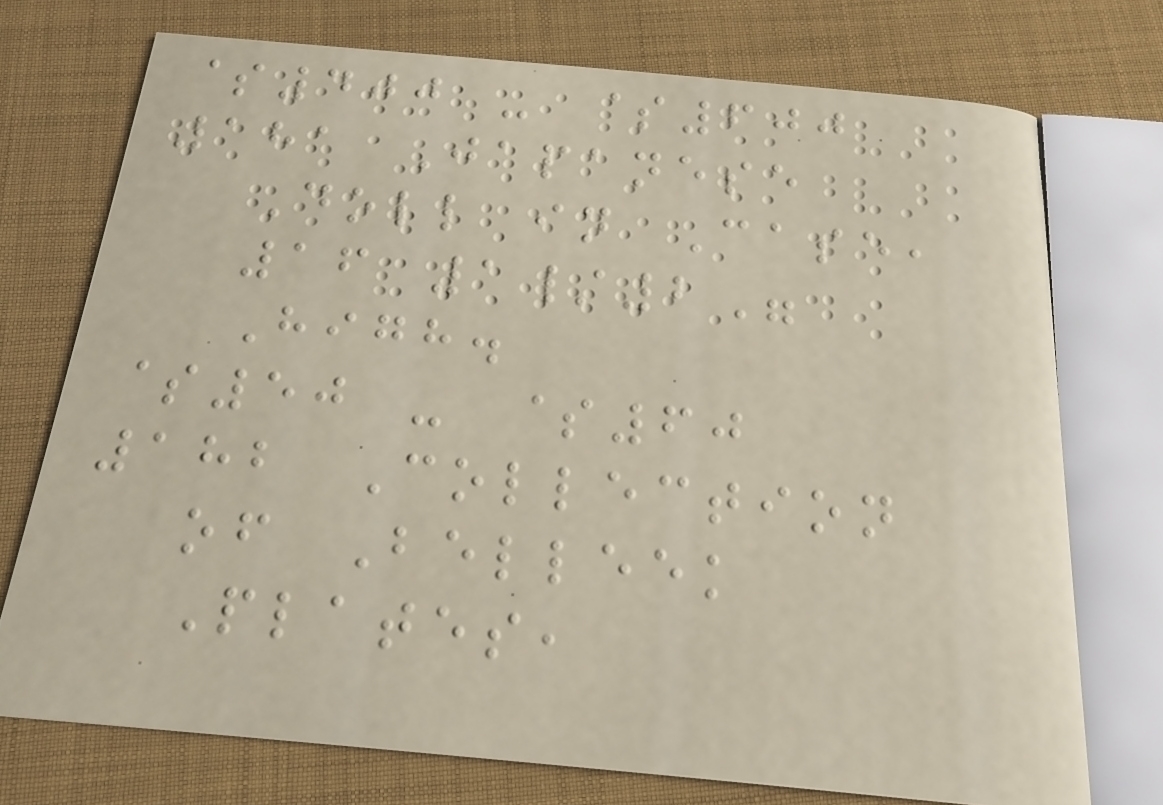$400 - $600
181 Japanese
Doll in Case,
16 1/2"
High.
$50 - $60
182 Collection
of Belleek
Plates,
